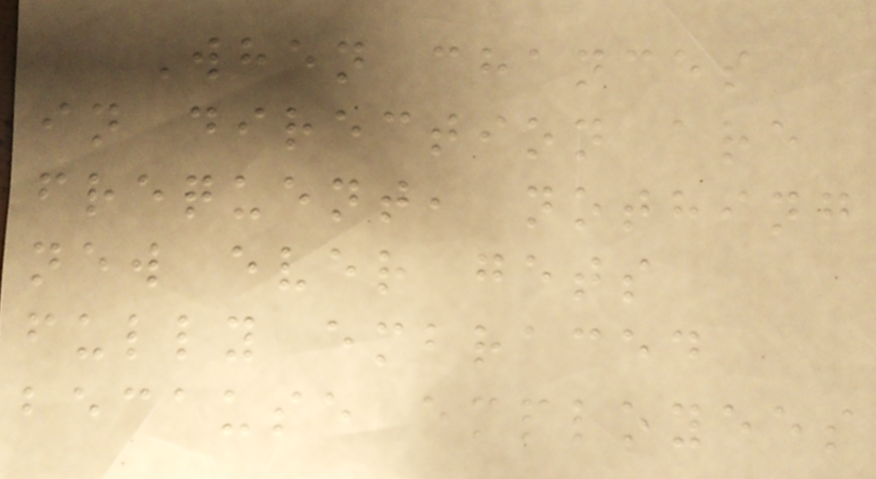When chances
in direction are
frequent, nothing
new ever gets
fully embraced
because employees
